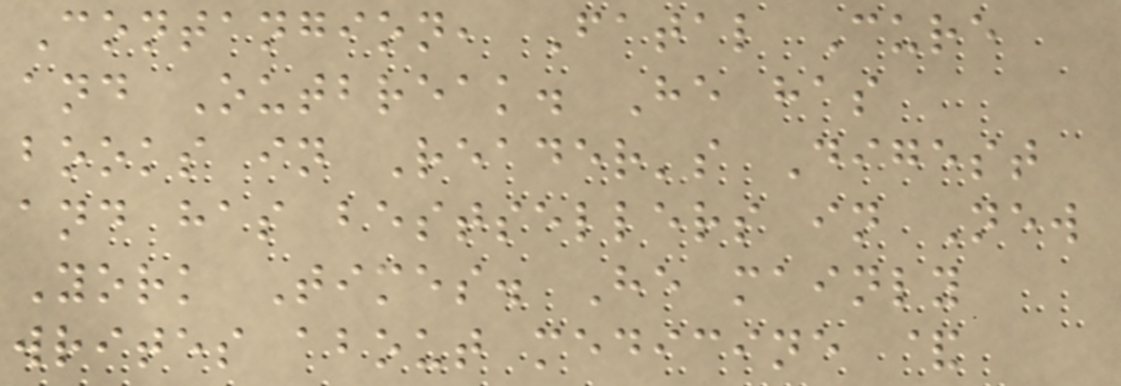Contangion, Fatal Cure
and Outbreak. He has
books in Reader's Digest
and has bestsellers in New
York Times. He mainly
writes about medicine &
